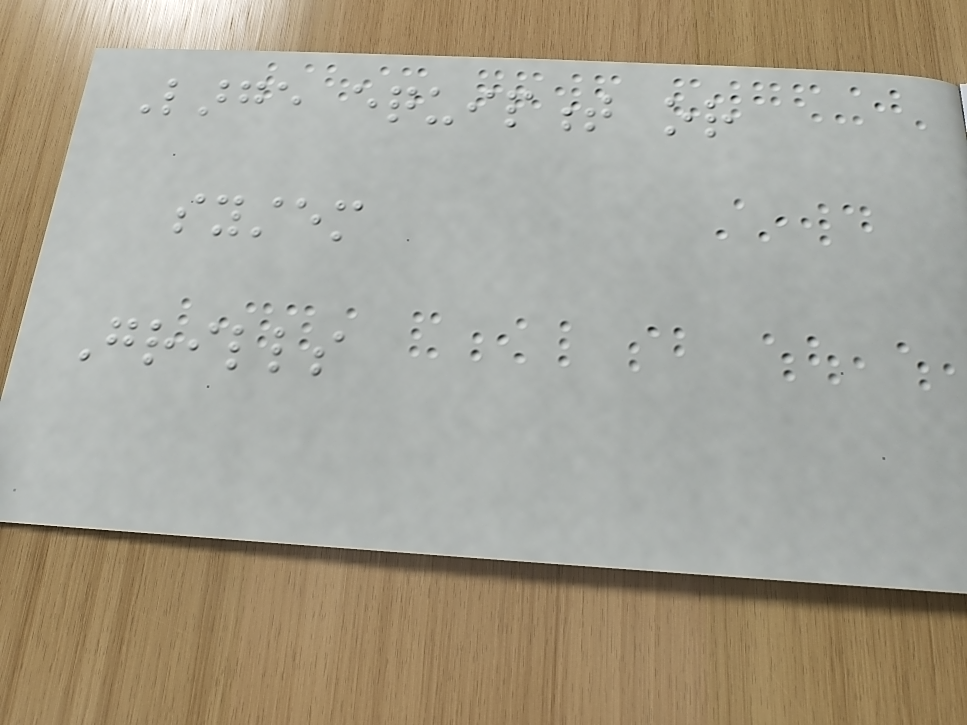Large equipment or
system
Grills
